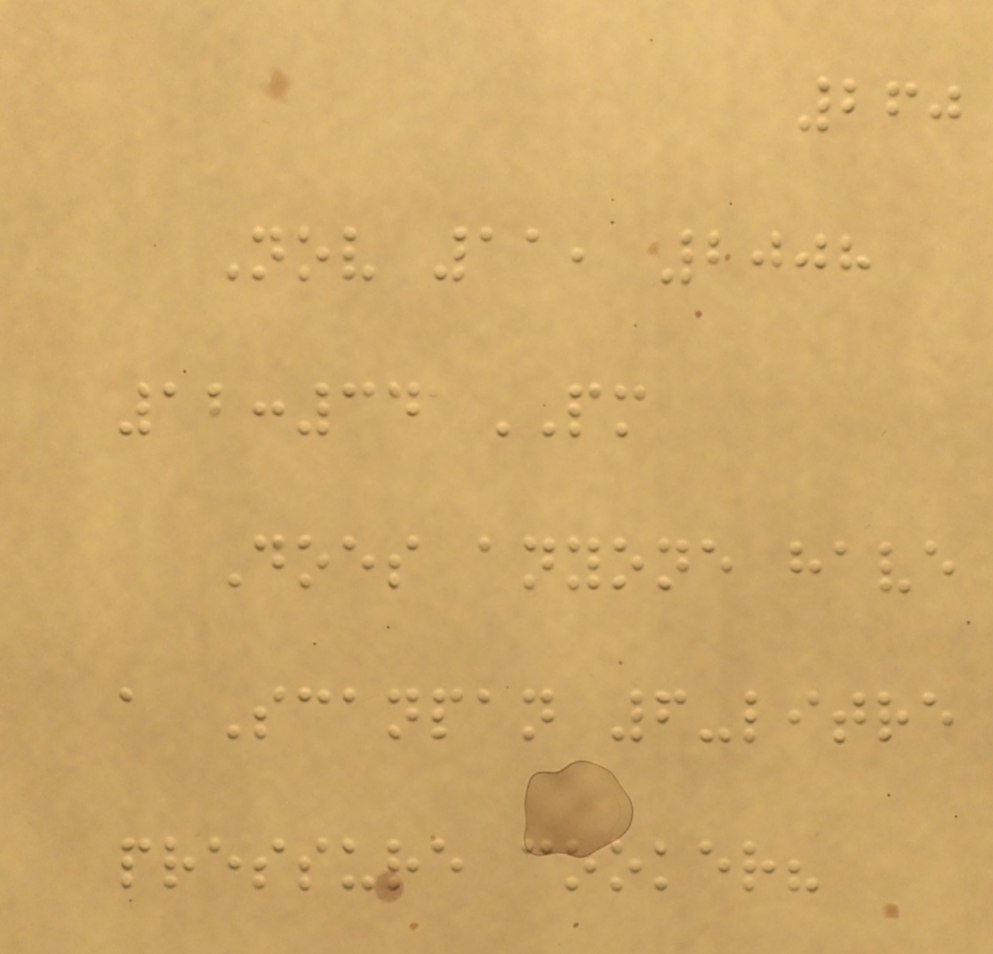260
Nov 11, 2008
12:34 PM
Does anyone have
a Scanpan 6-litre
pressure cooker?
